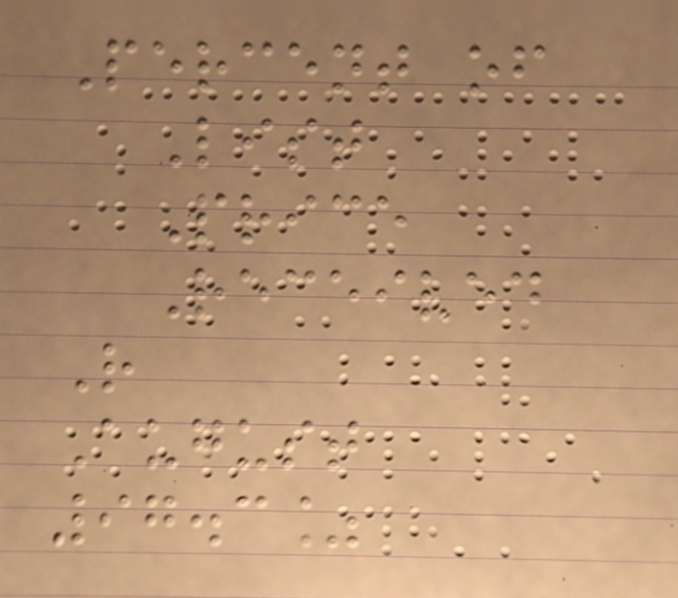Percent of
List
Price
Received
R
August
97.3%
